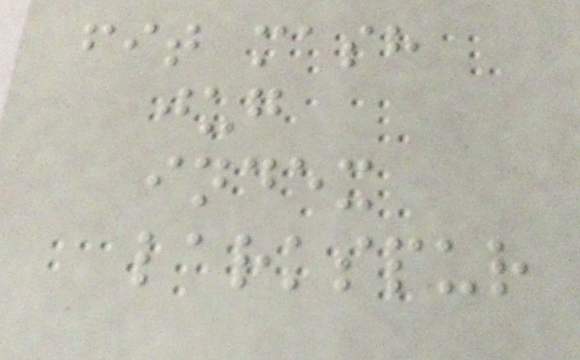fit mash
jug
index
larkspur
